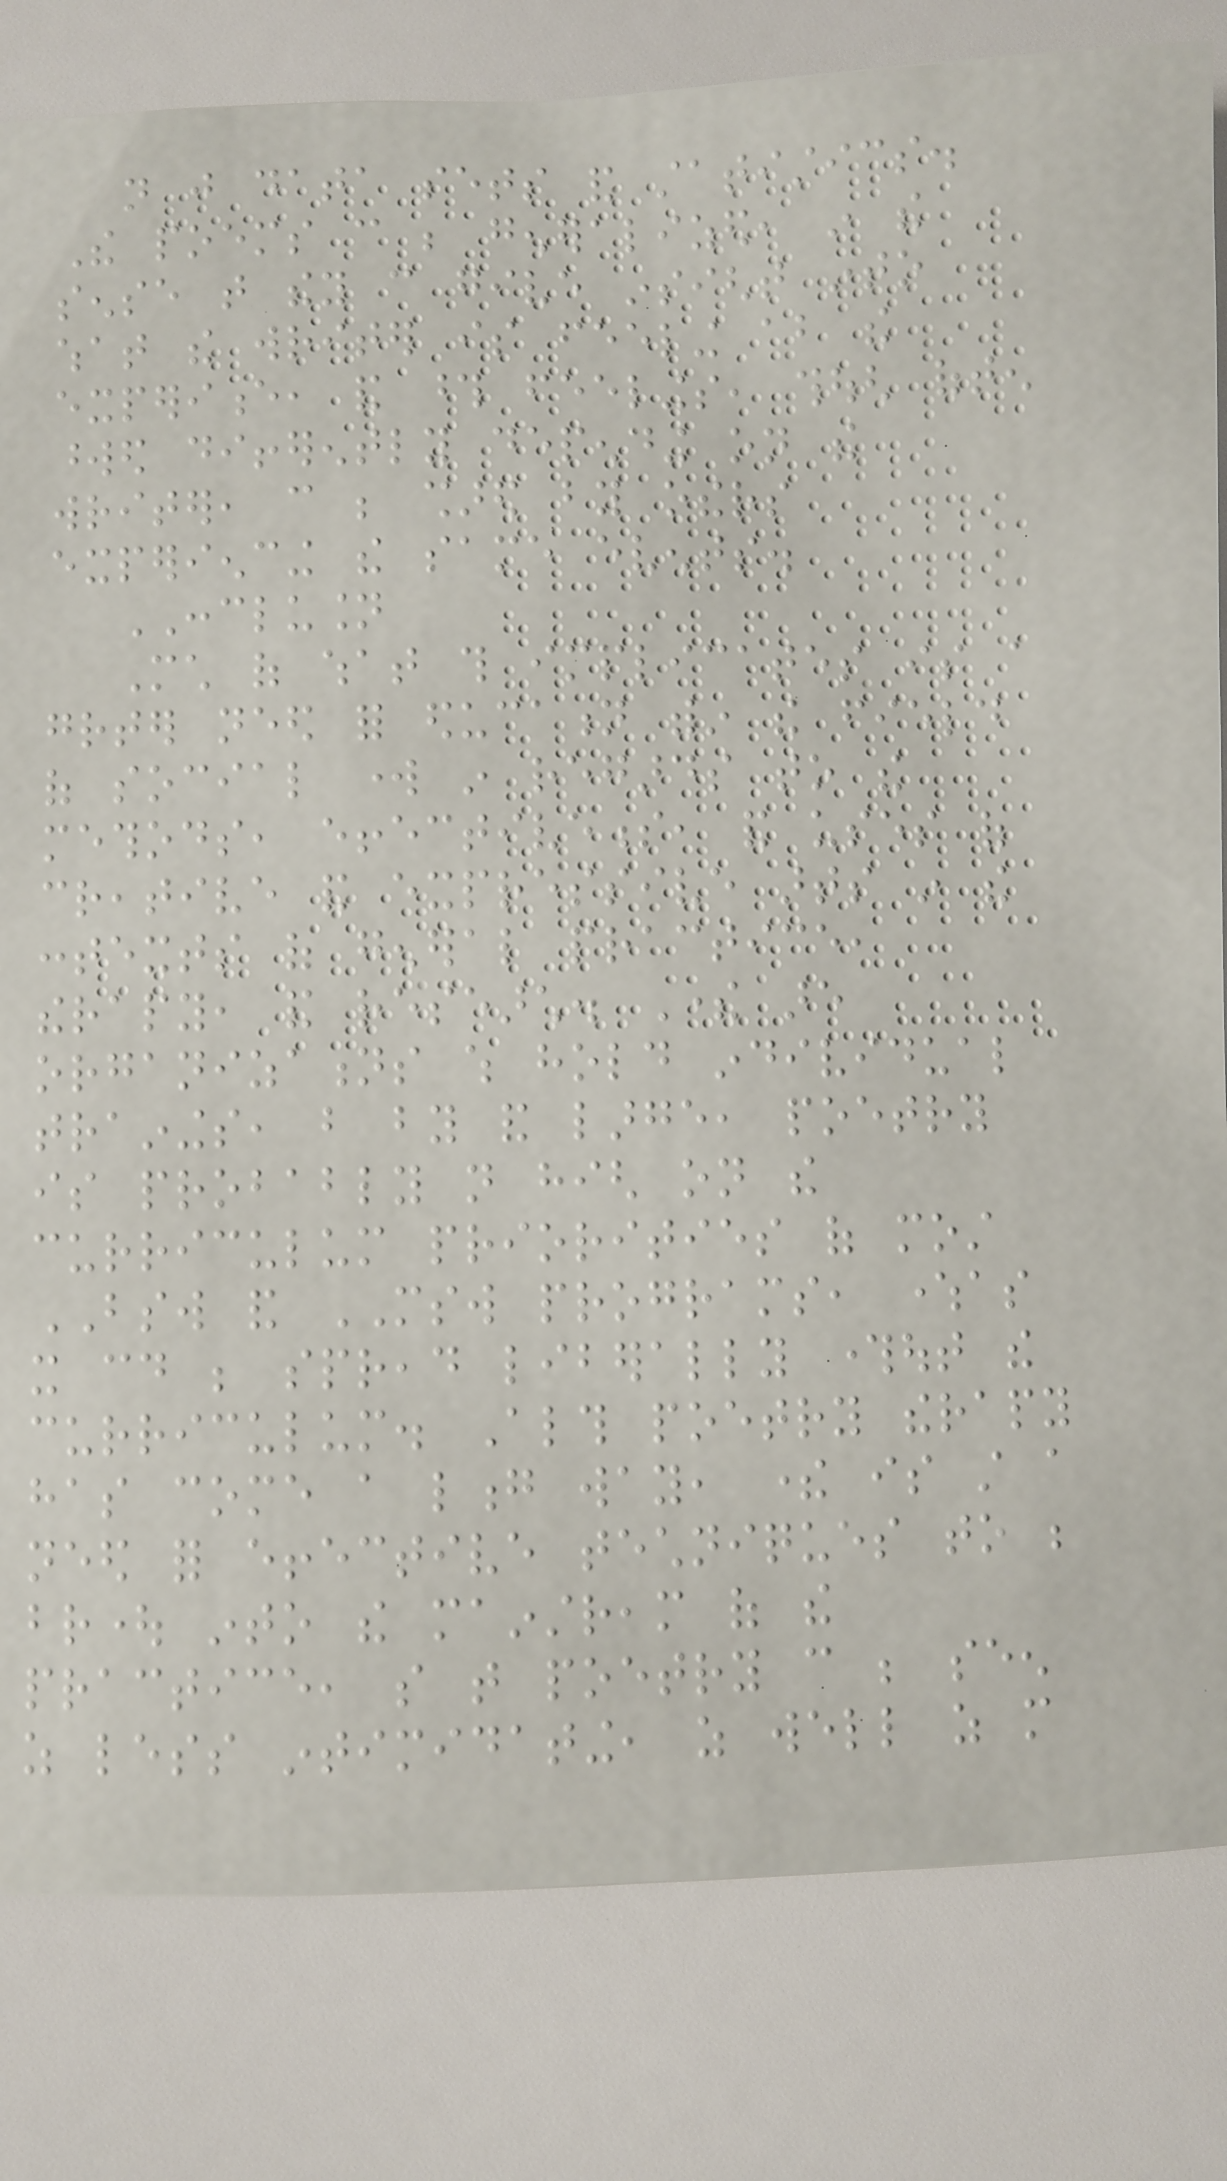not just data sets and statistics.
The poems can be generalized, in the
sense that they can give insight into
what the writer is feeling about the
experience, and those feelings, though often
worded differently depending on the
writer, can be shared by others
experiencing the same events.
CONCLUSION
Much of what this implicates is a
greater need for education within the field
of social work in regards to the
methods, effectiveness, and uses of
creative and expressive arts in the
contexts of general practice,
therapy, and research. There are
organizations which hold individual
trainings, but by and large, poetry
is probably not high on the
curriculum priorities of most
BSW and MSW programs, whereas
it could be spread liberally throughout the
curriculum. Although poetry therapy
has come a long way, there is still a
need for effective techniques to be
brought into the mainstream of the
practice, so that poetry can be seen
as less intimidating, as well as more
